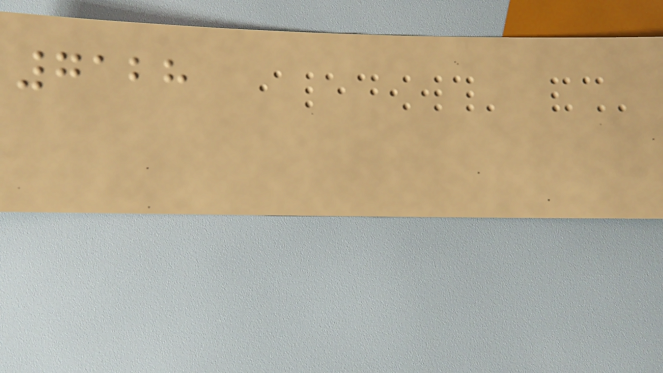7128
